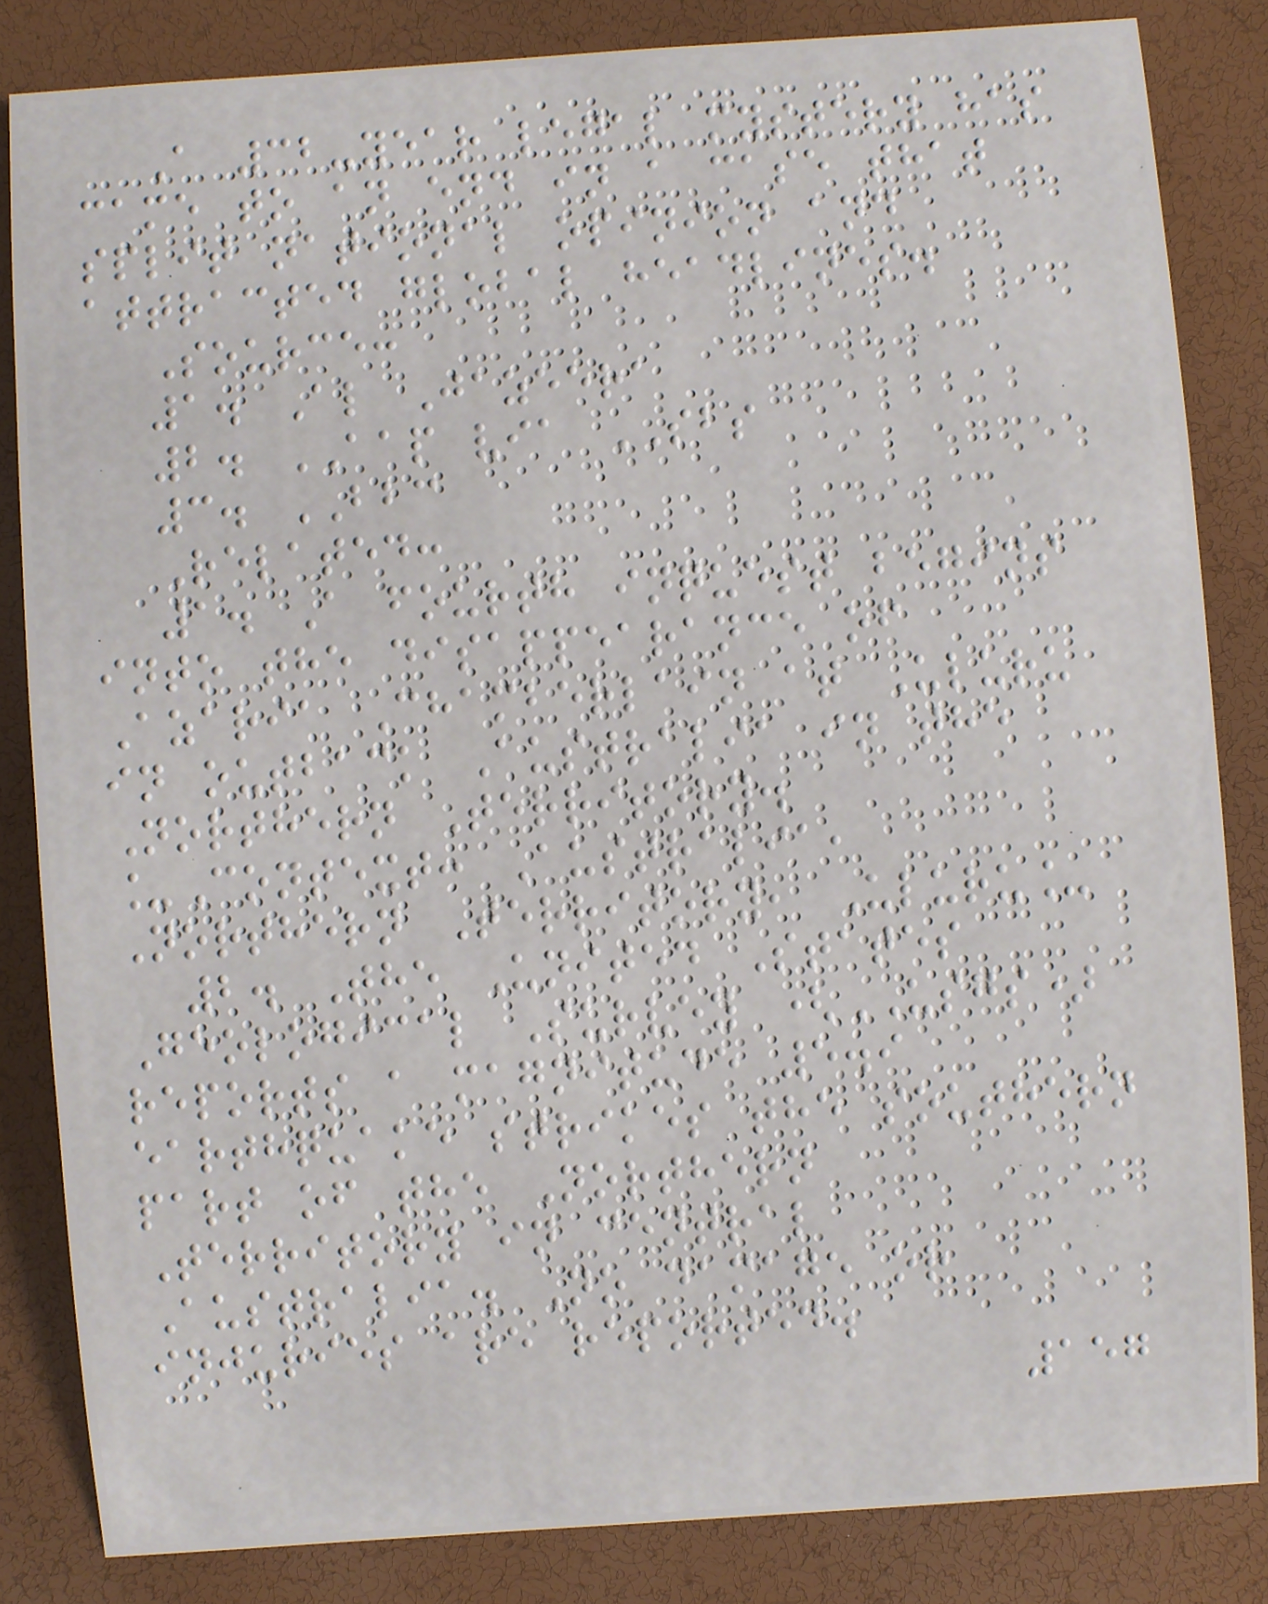A 32-year legal mystery has
came to an end in a case that
split national opinion and
attracted global headlines.
Source:
1. Al Jazeera
2. AAP via SBS
3. BBC
Related:
1. A fourth inquest begins
into the disappearance of
Azaria Chamberlain at Uluru
in outback Australia in the
Northern Territory.
_Context: Australia,
Northern Territory, Uluru_
2. The United States
Geological Survey (USGS)
reports a magnitude 5.9
earthquake strikes the southern
part of the Northern
Territory in central
Australia. No damage or
injuries are reported.
157
